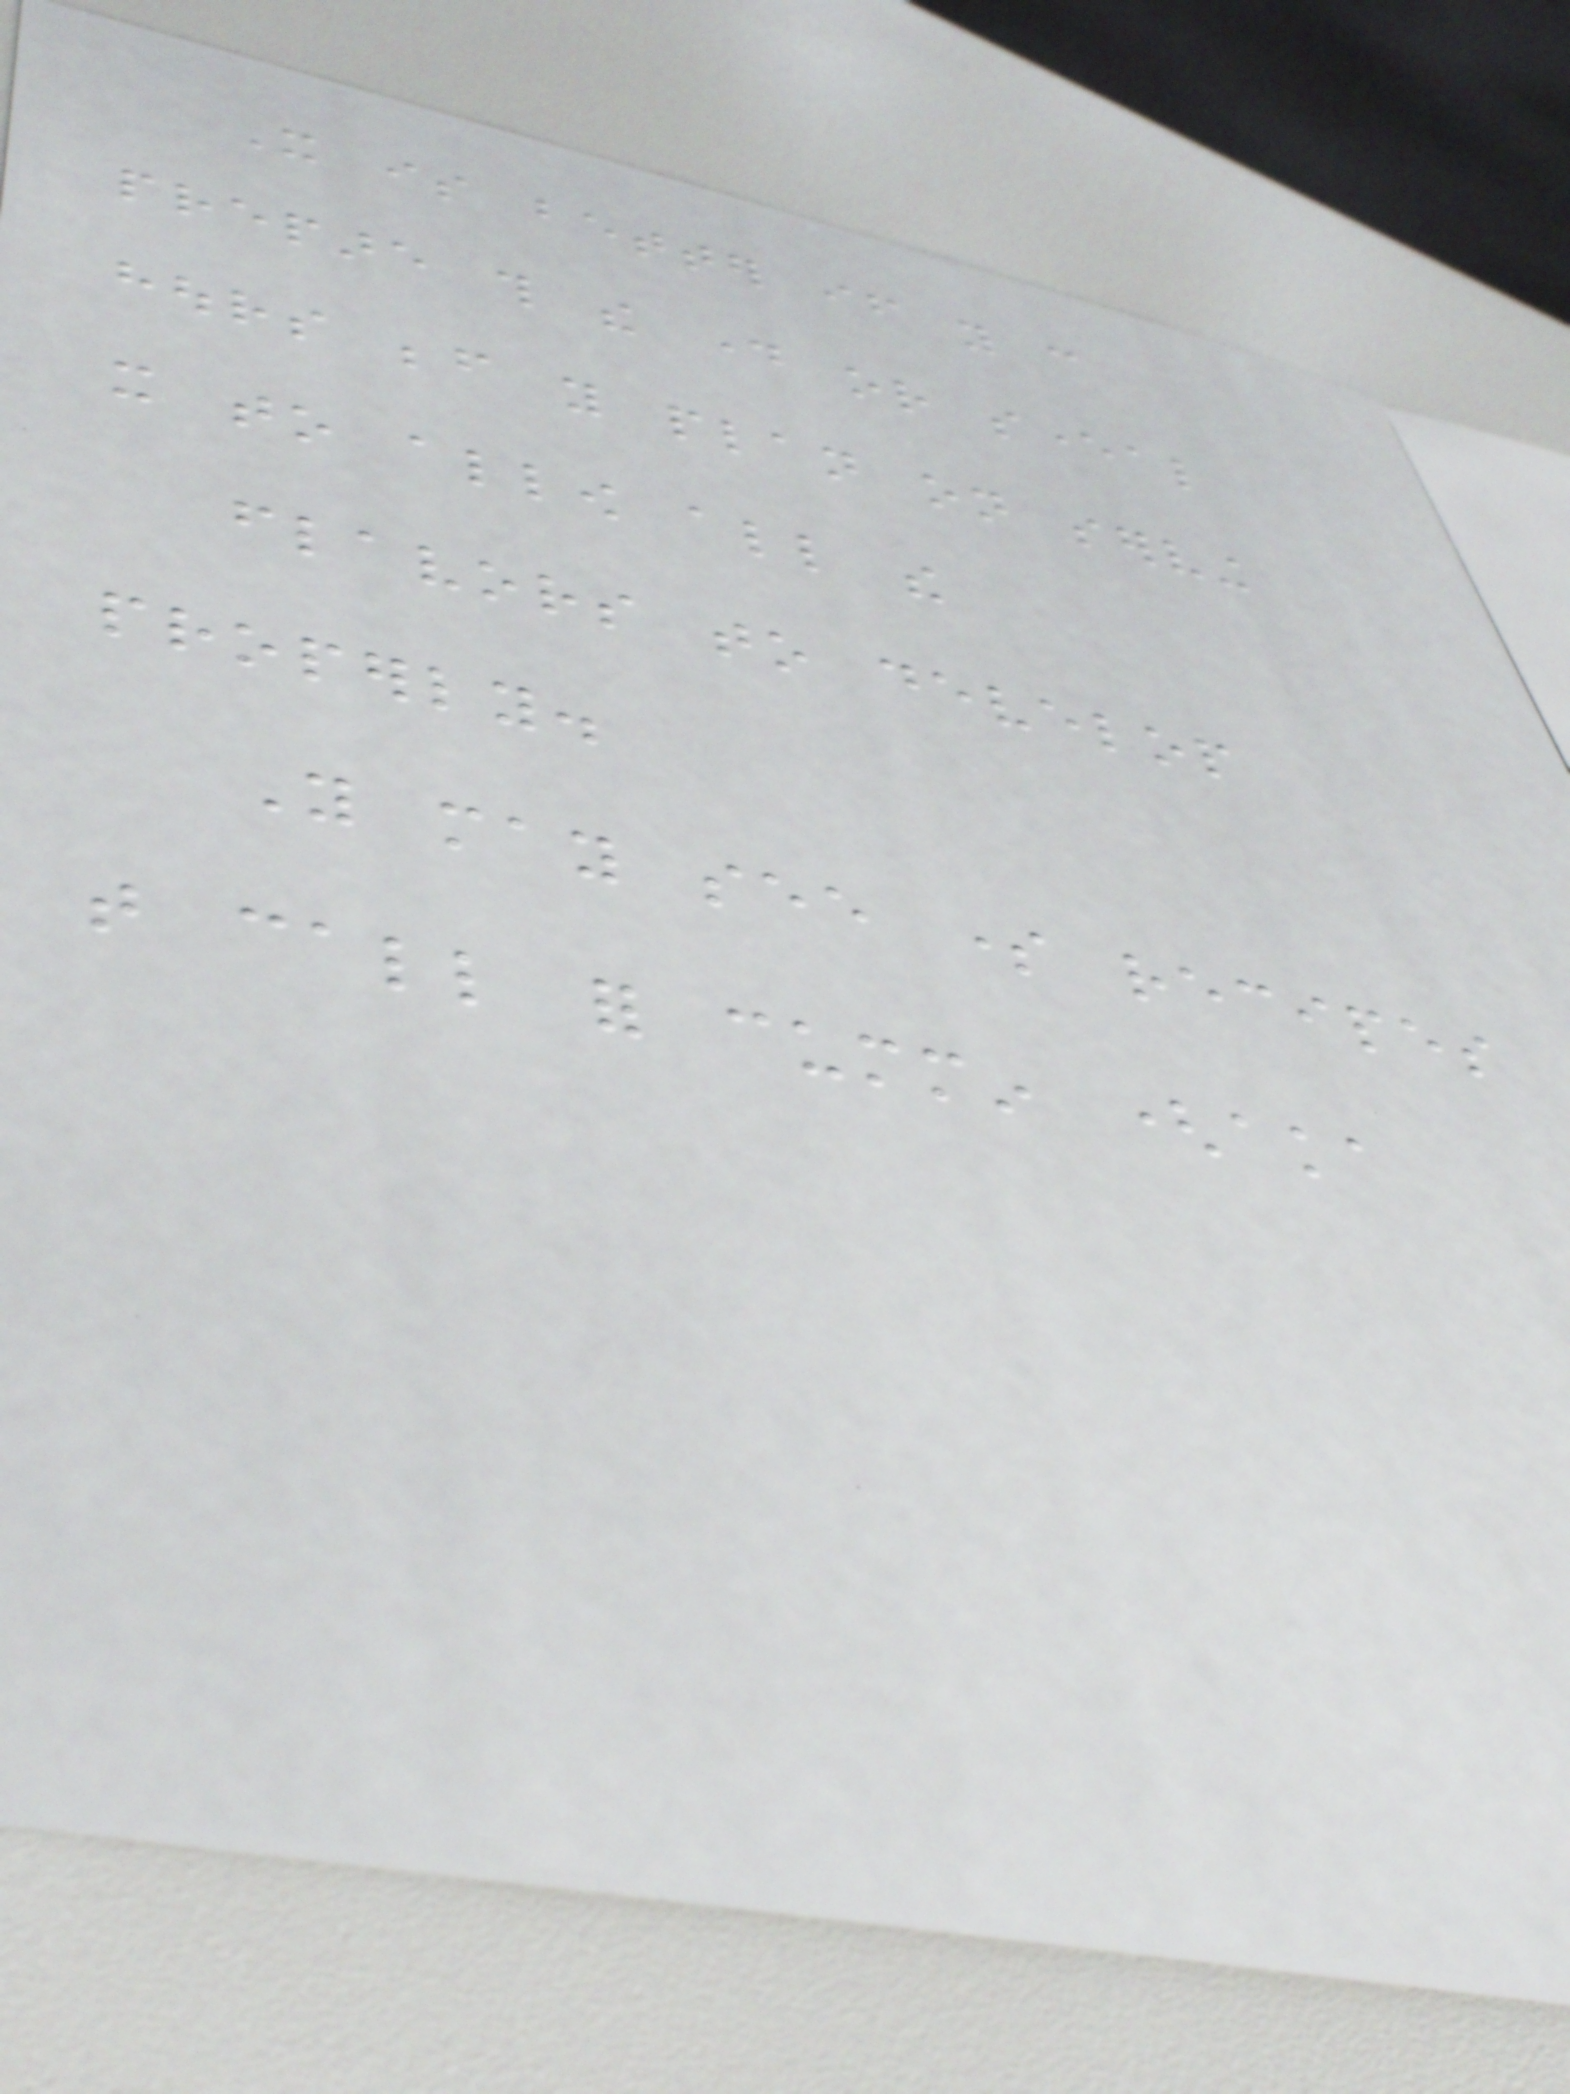It is better if you can
prepare this the day or several
hours before you plan on serving
it to allow all the
flavors to develop
properly.
You may see some recipes
that call for cummin (aka
